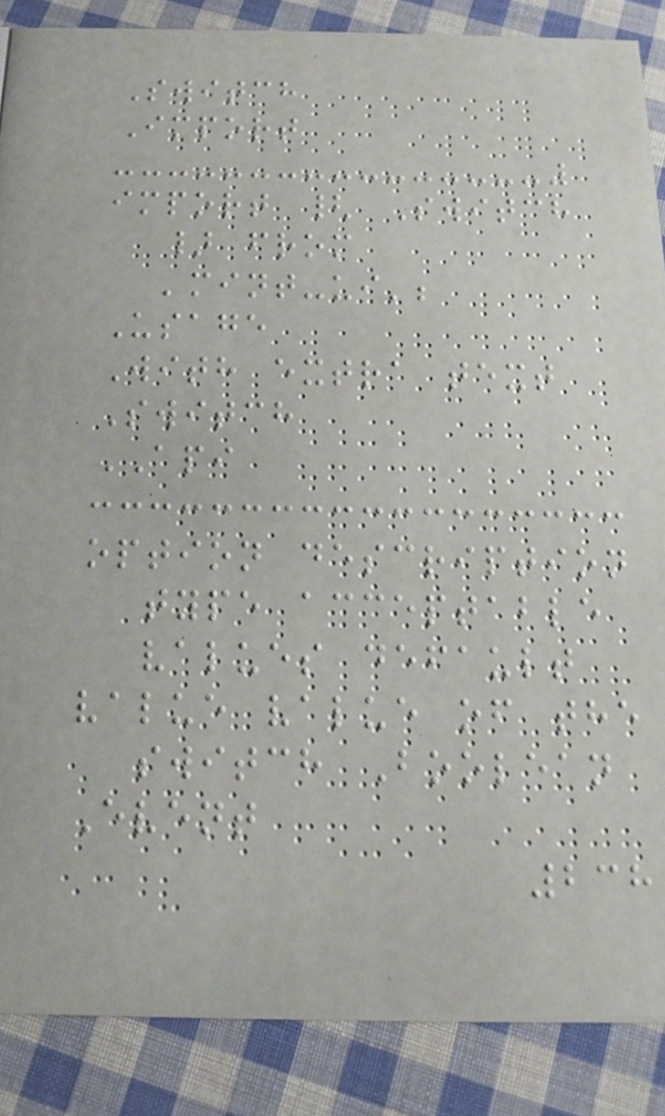Switch
Import
import { Switch
} from
'mint-ui';
Usage
With extra text
Switch
API
option description
type acceptable
values default
value value of the
switch Boolean
Event
238
